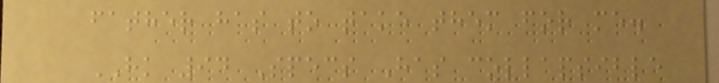father has to take them for me.
HK 94 Specs Has collapsible
